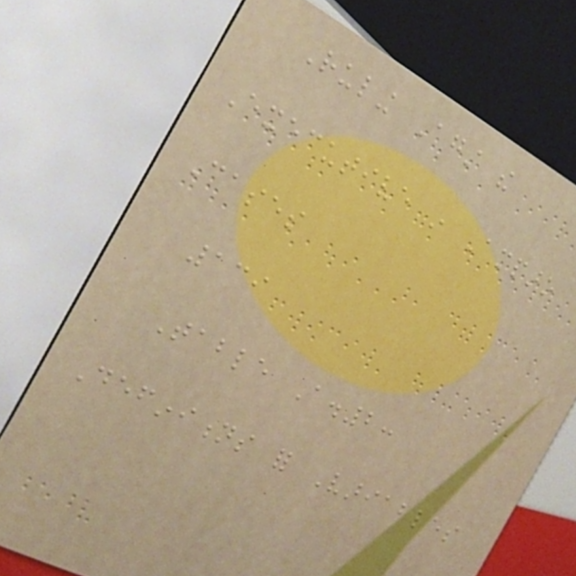Ruling Against the
Executive in Amparo
Cases
139
Table A.2:
Definitions for Variables
